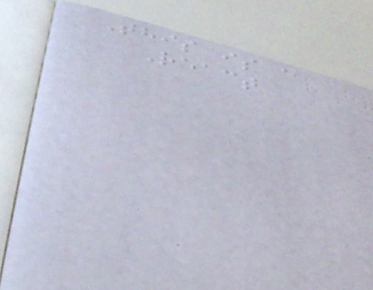This is a
React
